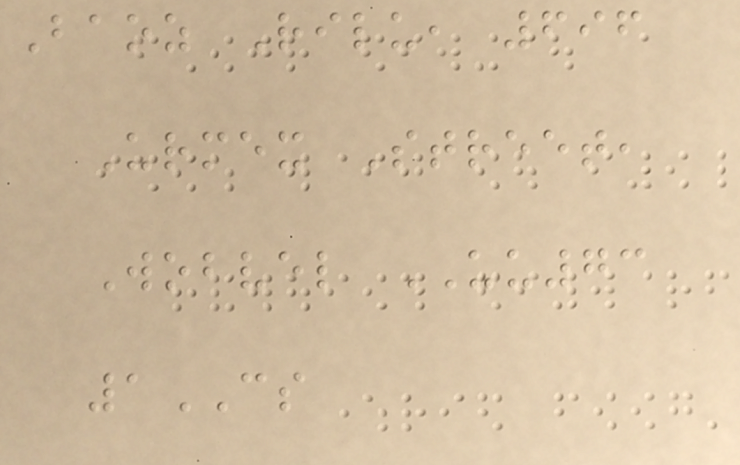Baoz Rilu, 696
Urmex Street,
Wobvel UU73
1CS
